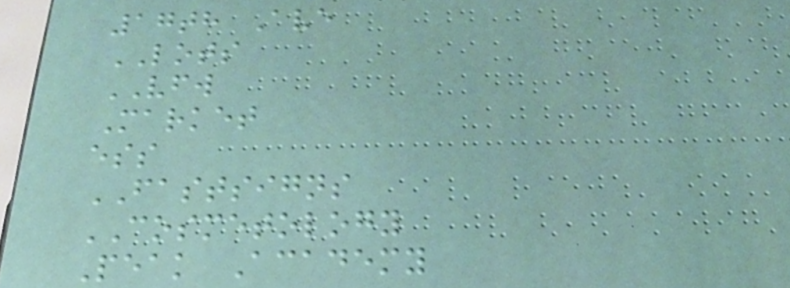17th Ave
LOTS
VFW
Market
ess
FASTSIGNS
COSMETOLOGY
Peak Academy
